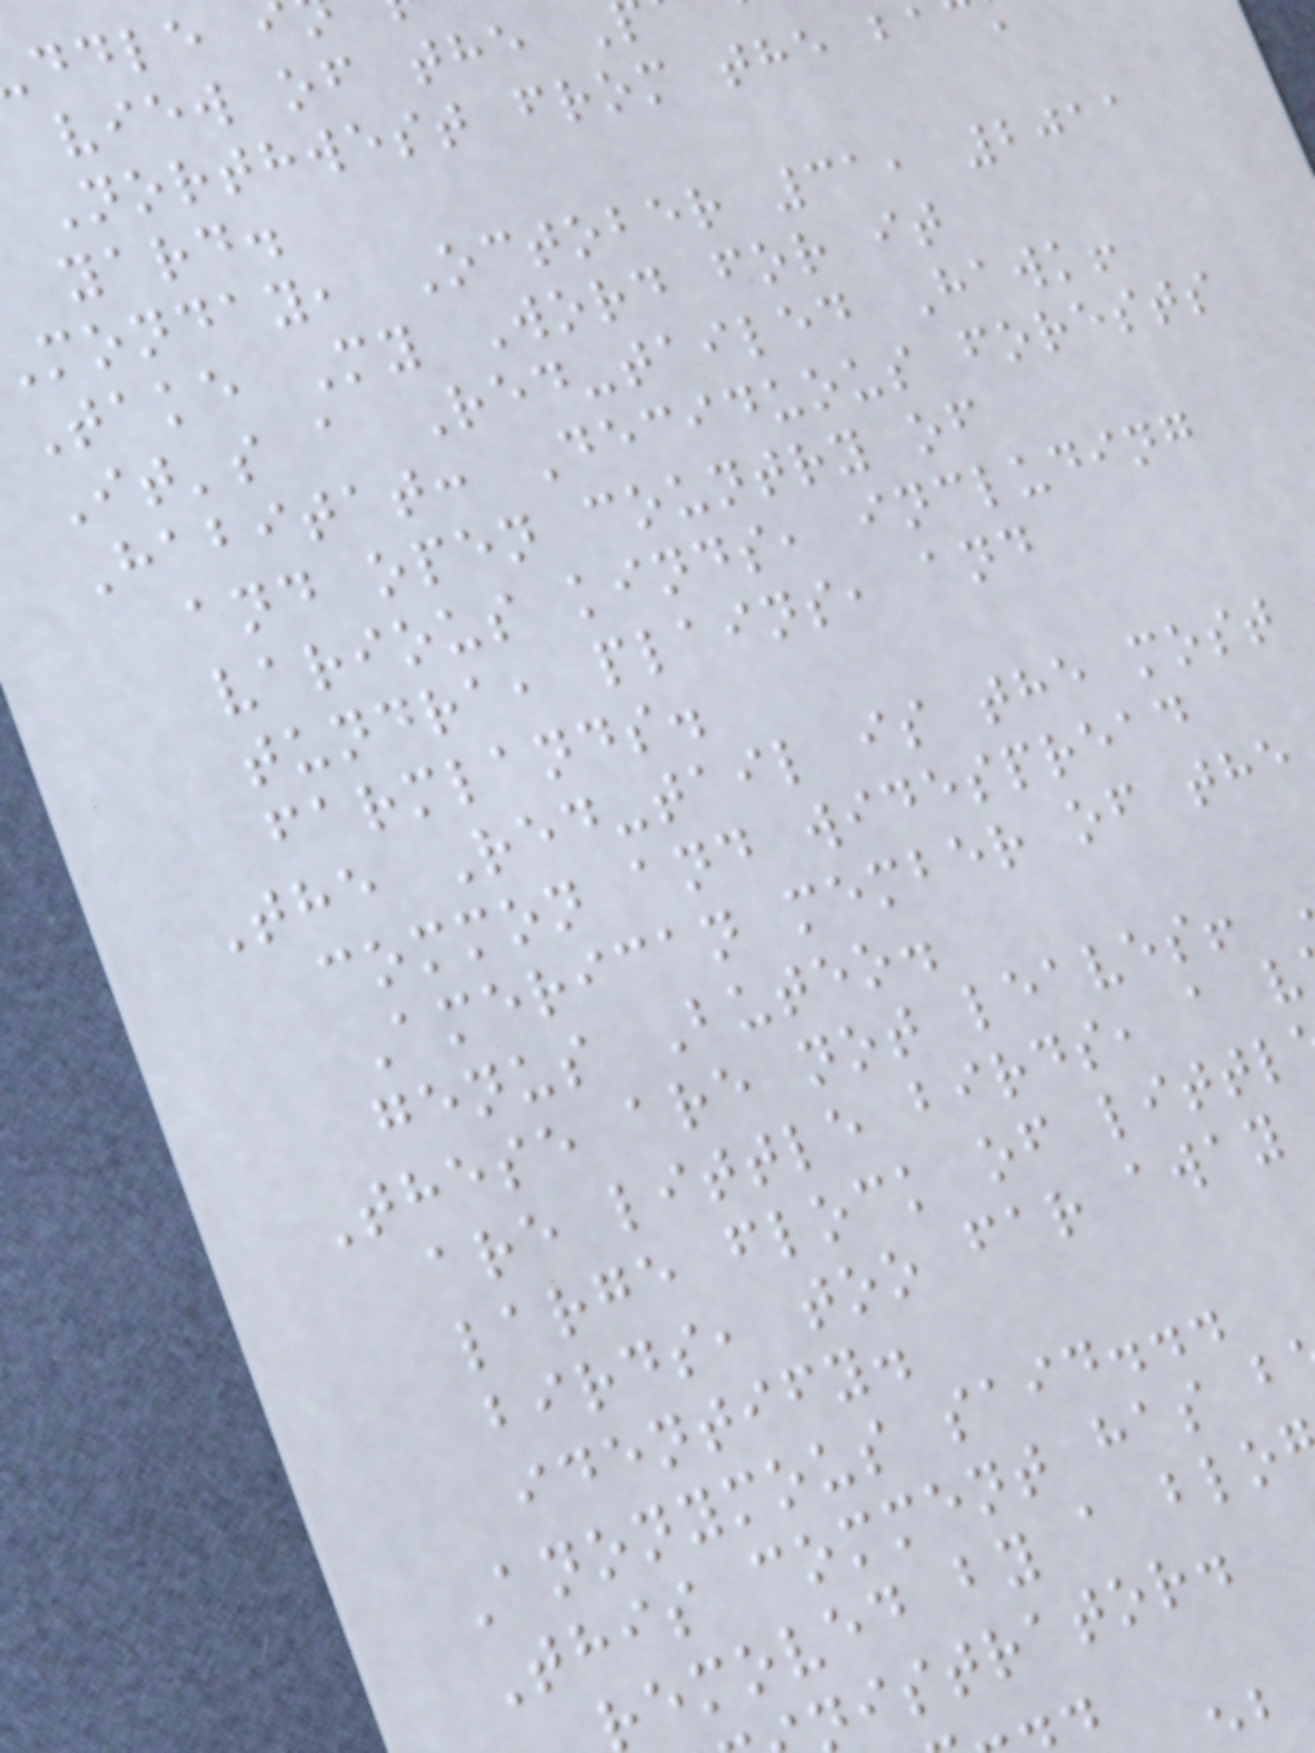view of the
Northwest from the ba
yard.
monday, October 31, 2011
Take My Word for it
It's a Red-tailed Hawk!
Habitat: Deciduous forests
and open country of
various kinds, including
tundra, plains, and
farmlands.
The Red-tail is the most
common and widespread
American member of the
genus Buteo.
These are not leaves!
are little birds, a v
large flock of littl
birds, too far away
identify.
Anonymous said...
This comment has b
emoved by a blo
istrator.
